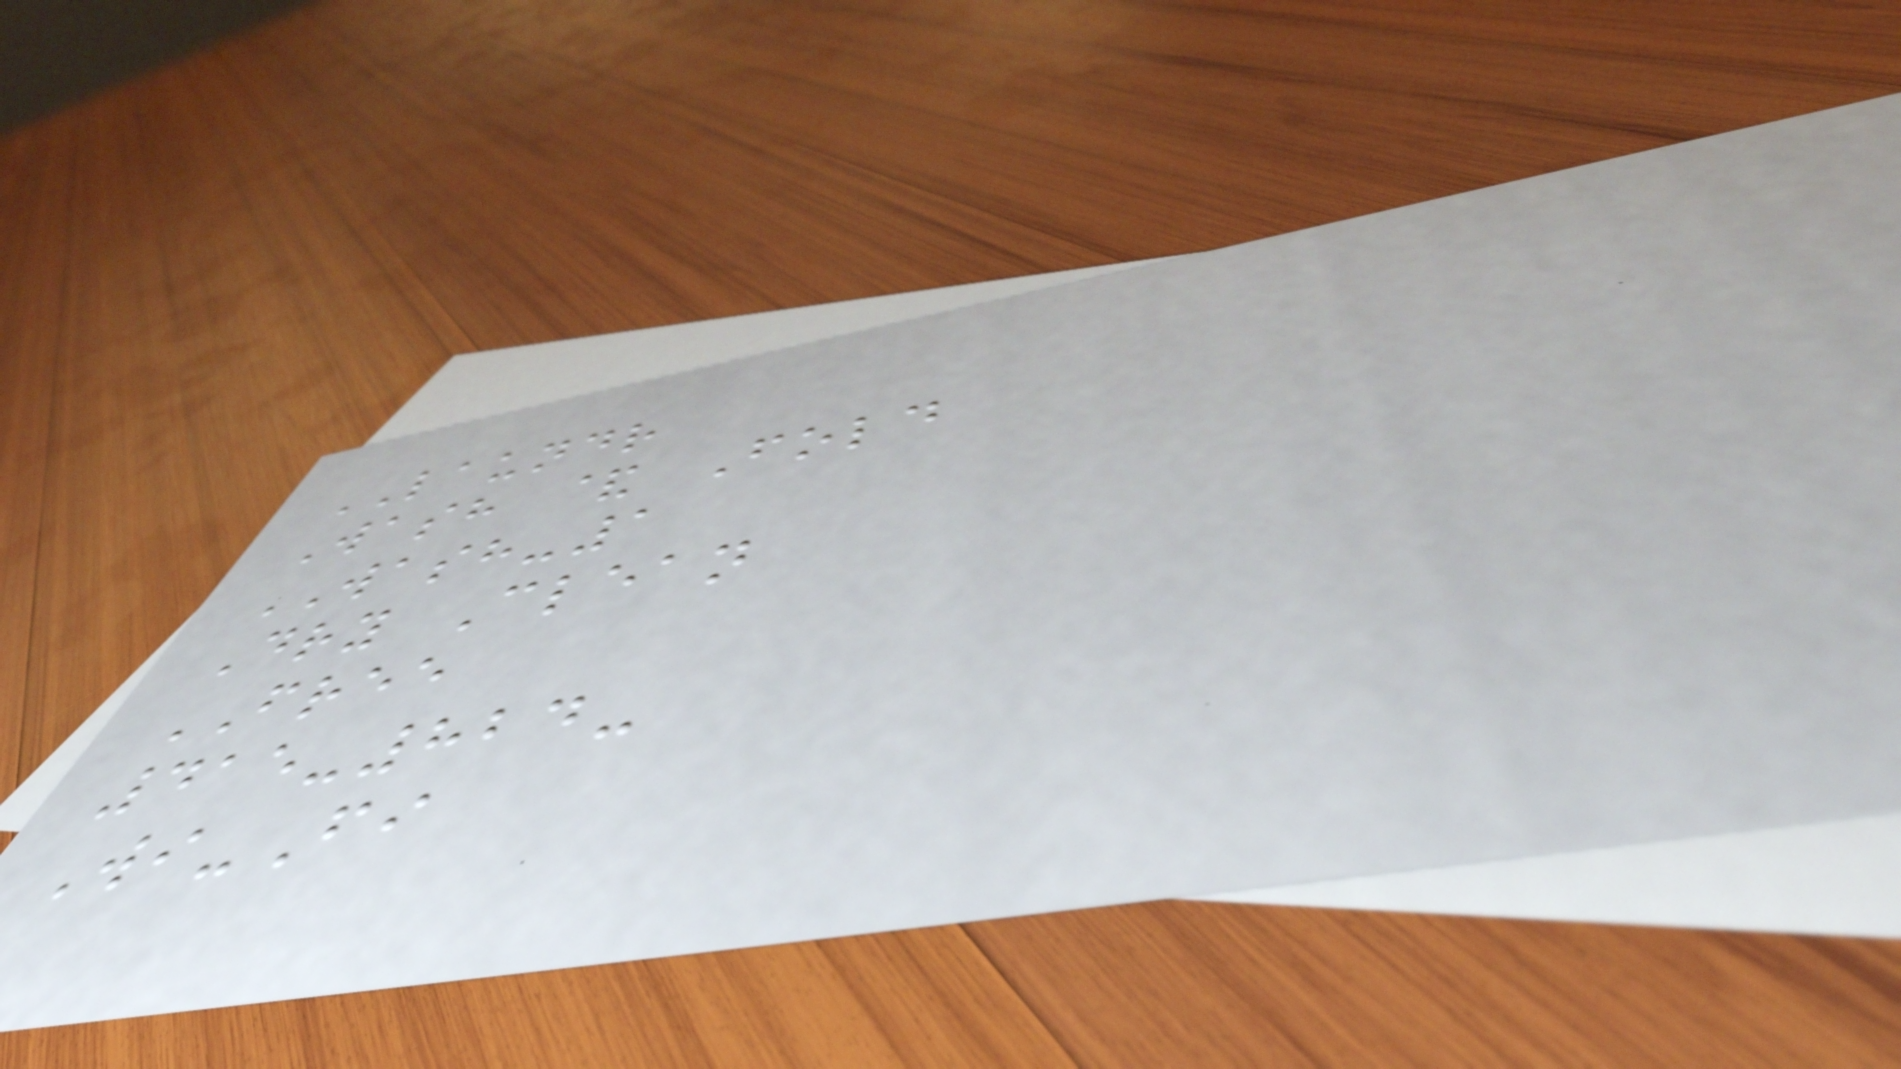LAUNDR
Wash & Fold
WASH-1
Dry Clean
FREE
415-824-
Wi-Fi
